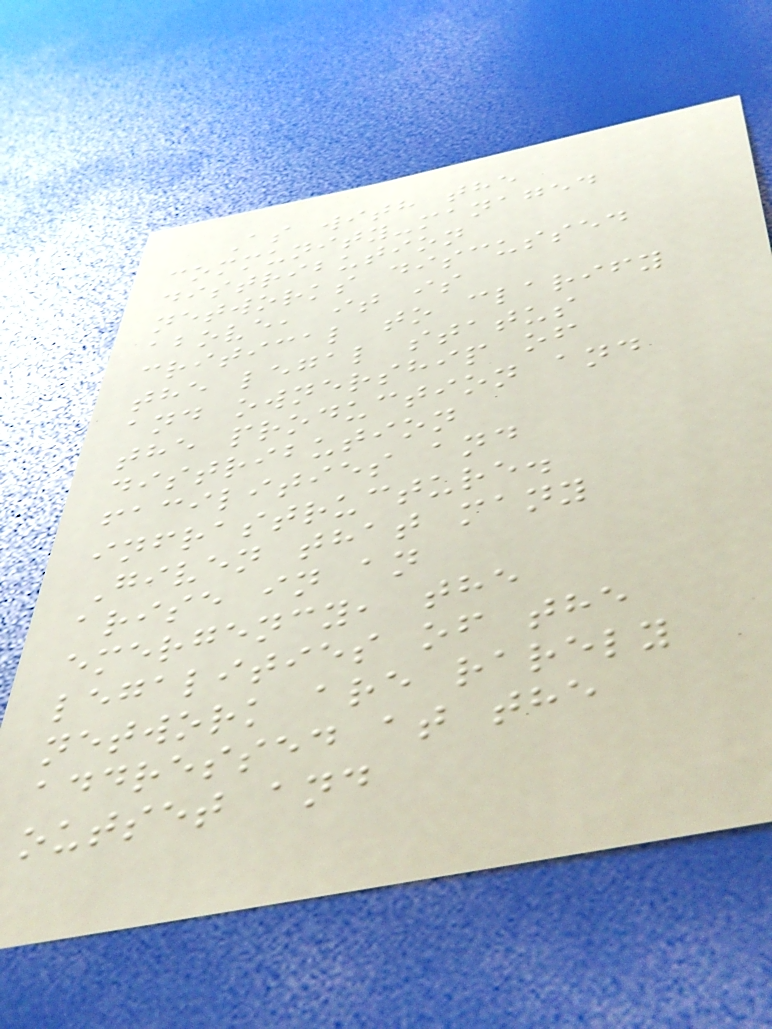As with the
community-managed
distribution
networks discussed
above, it is
critical to clarify
the legal status
and ownership of
the production and
distribution
facilities and
infrastructure.
Given that many
arise in an
emergency, the
legalities of the
network are rarely
addressed at the
outset and
